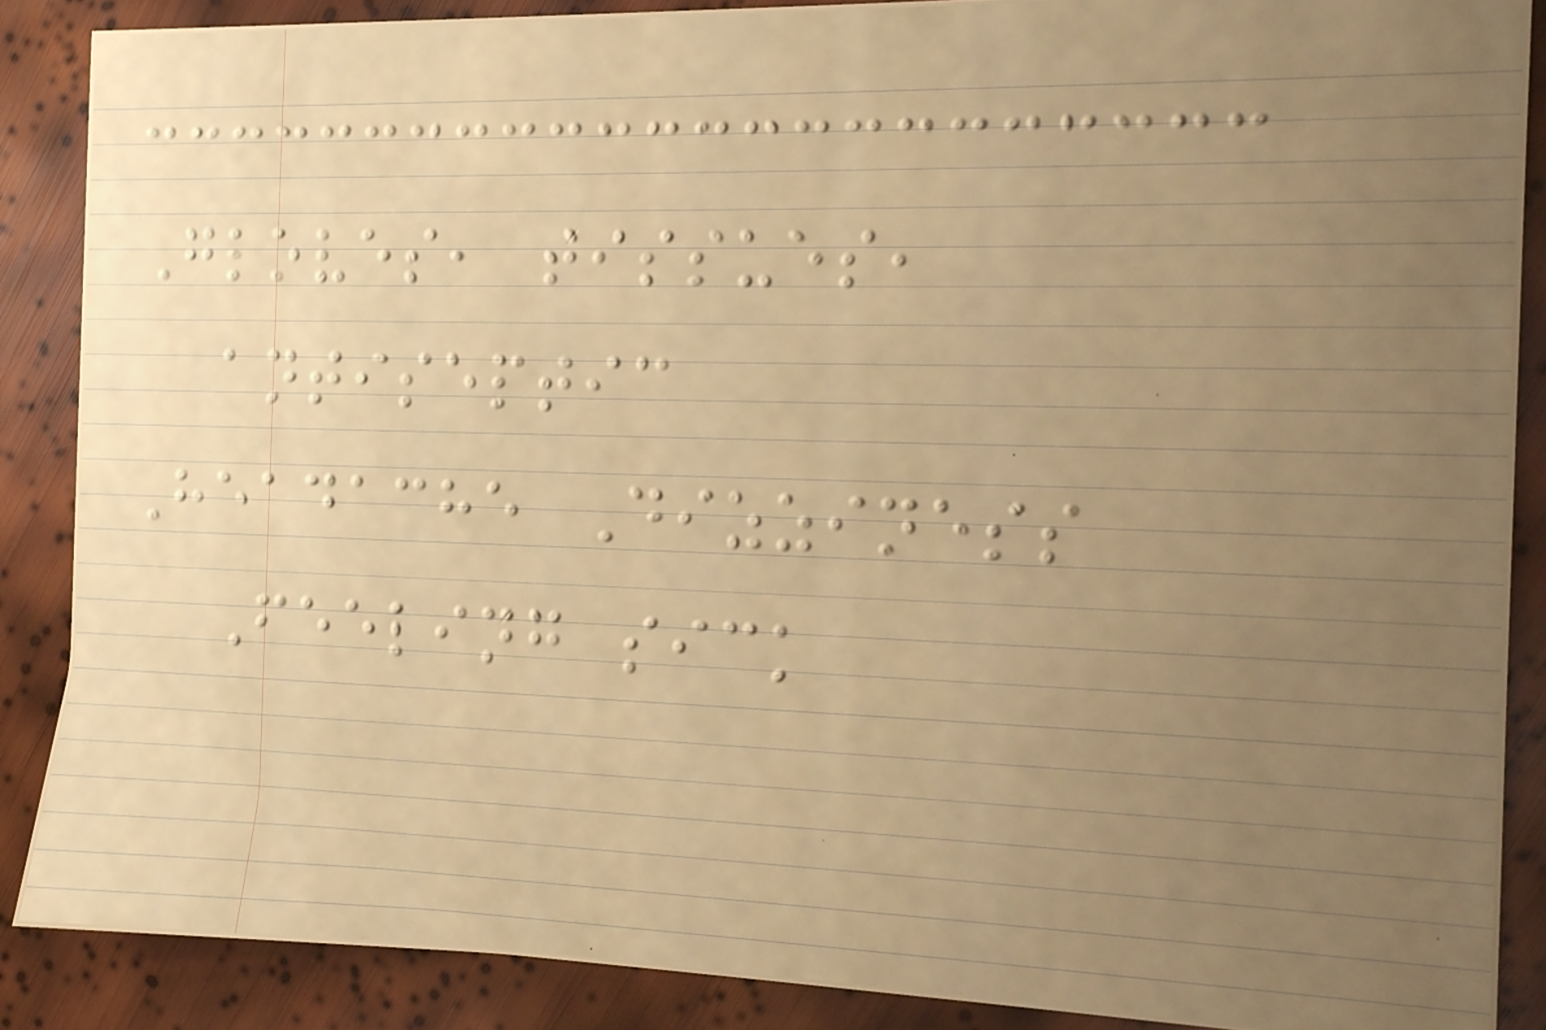Gloves, tissues,
antiseptic
Headache Dizziness
Feeling sick
